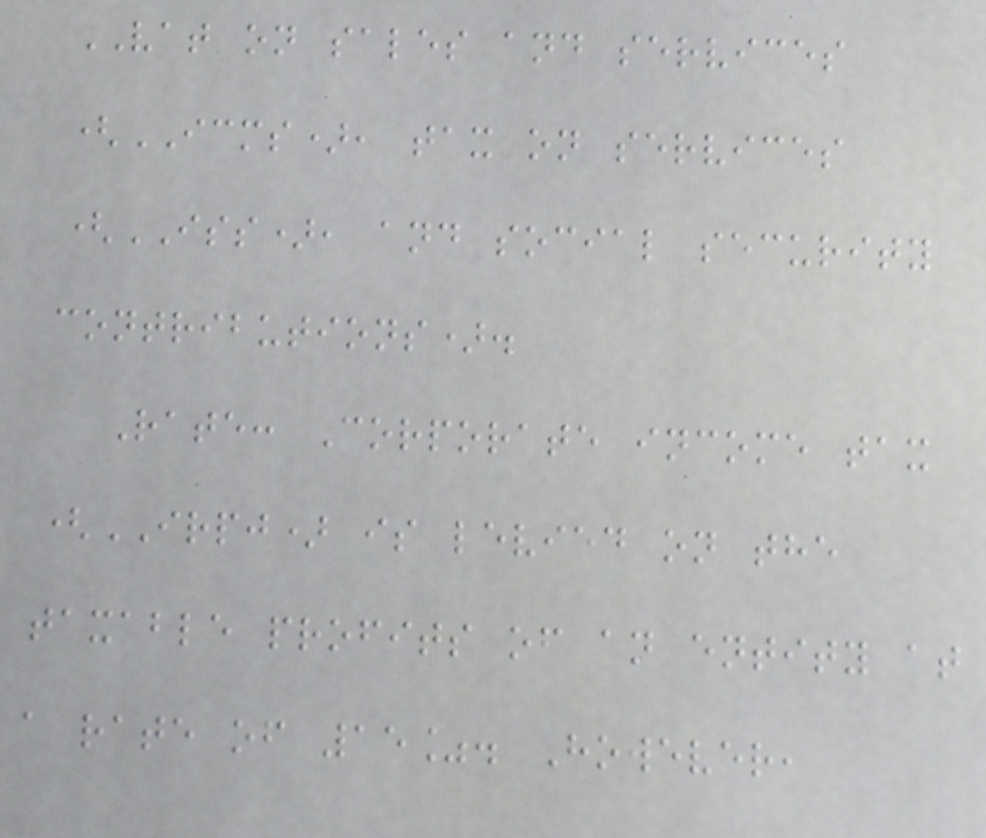VAT on sales and services
(ICMS), tax on services
(ISS), and social security
contributions).
Rate: Corporate income tax
(IRPJ) is levied on the
taxable profits of an entity at
a rate of 15%. However,
